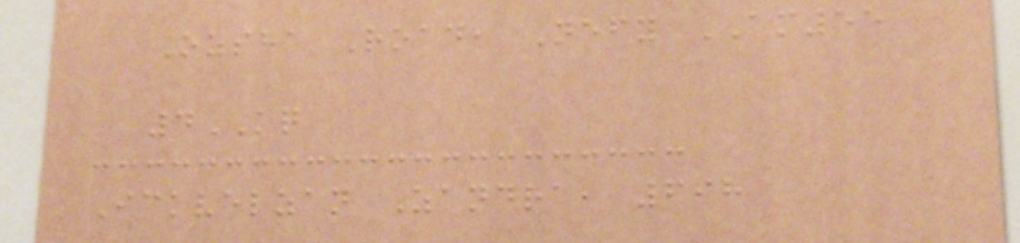Ozsha Road, Nefy AM55
4KQ
Ickvelzan Zandra, 698
